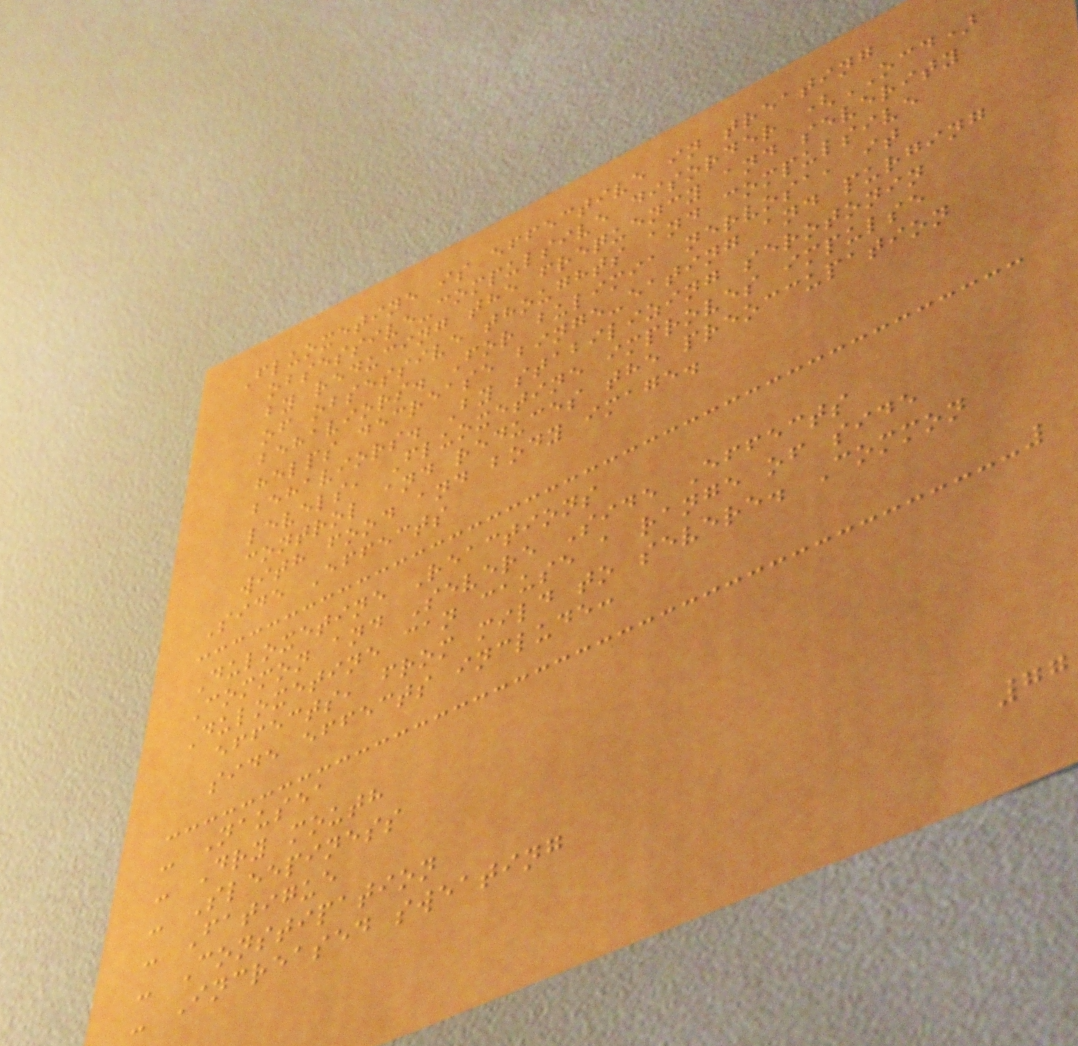Fluoxetine is effective in treating
obsessive-compulsive disorder (OCD)
by reducing the frequency and severity
of obsessive thoughts and compulsive
behaviors. For bulimia nervosa, it
helps decrease binge-eating and purging
behaviors. By stabilizing serotonin
levels, Fluoxetine improves impulse
control and reduces the preoccupation
with food and body image.
Side Effects
Duloxetine Reactions
Common and Severe Side Effects
Duloxetine can cause a range of side
effects, from mild to severe. Common
side effects include:
- Nausea
- Dry mouth
- Sleepiness
- Fatigue
- Constipation
- Increased sweating
77
